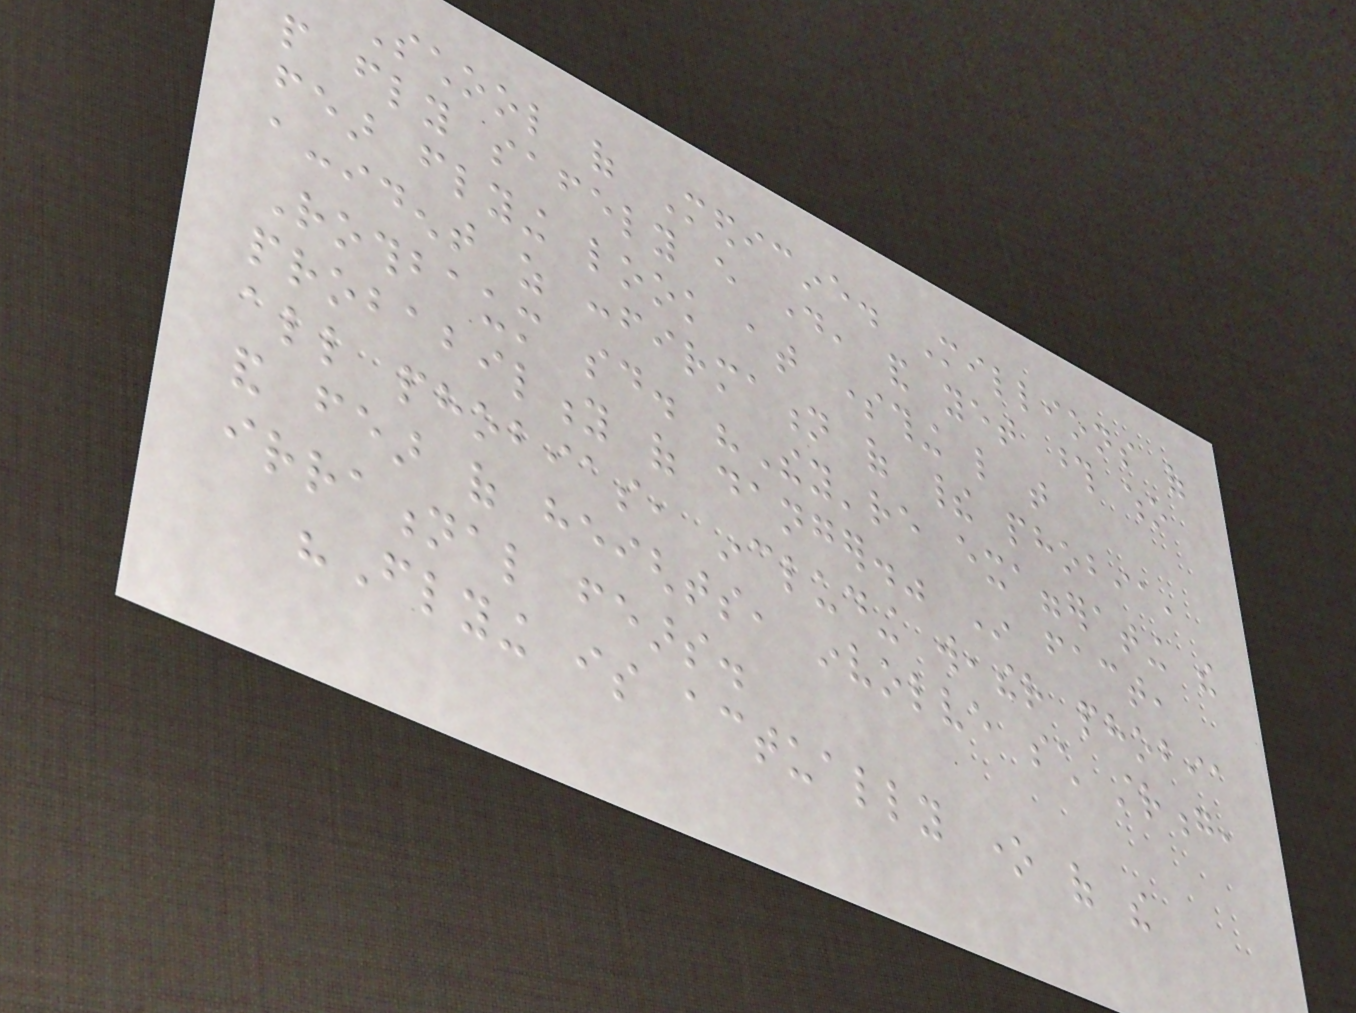School of Medicine. Millions of
people fly safely every day, and yet those who
fear flying look at something like that
accident as confirmation of their phobia,
Rothbaum said. "They're exaggerating the
probability of danger." In fact,
all phobias, including weather phobia
and fear of heights, involve such strong,
irrational fears.
"Flying is actually one of the
